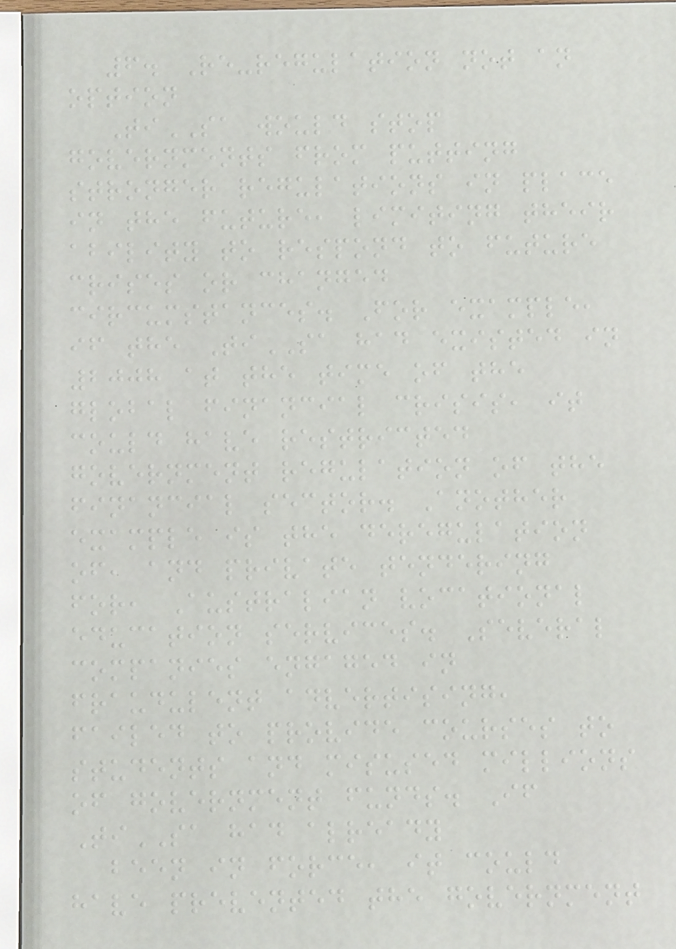6. Re-regulation not an
option
TiSA would stop
governments from putting
stronger regulations in place
in the future, limiting their
ability to respond to future
crises or changed
circumstances. For example,
if the TiSA had existed in
2008 at the time of the
global financial crisis, it
could have restricted
government regulation of the
financial sector. Another
example is the deregulation
of, and private tendering
for, Australian vocational
education services. Several
companies engaged in
fraudulent advertising,
failed to provide courses to
students and misused millions
of government funds. If
TiSA had already
been in force, it could
have prevented the government
